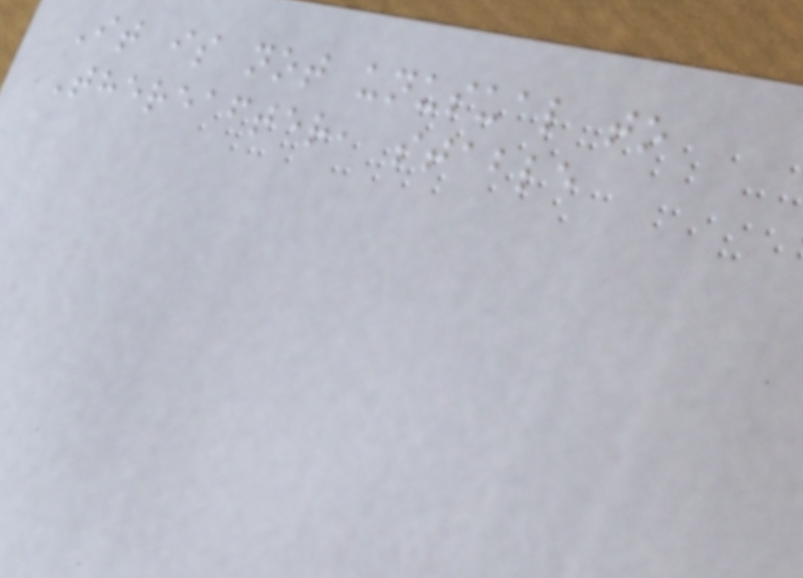It is not unusual to
Thereafter, stable
